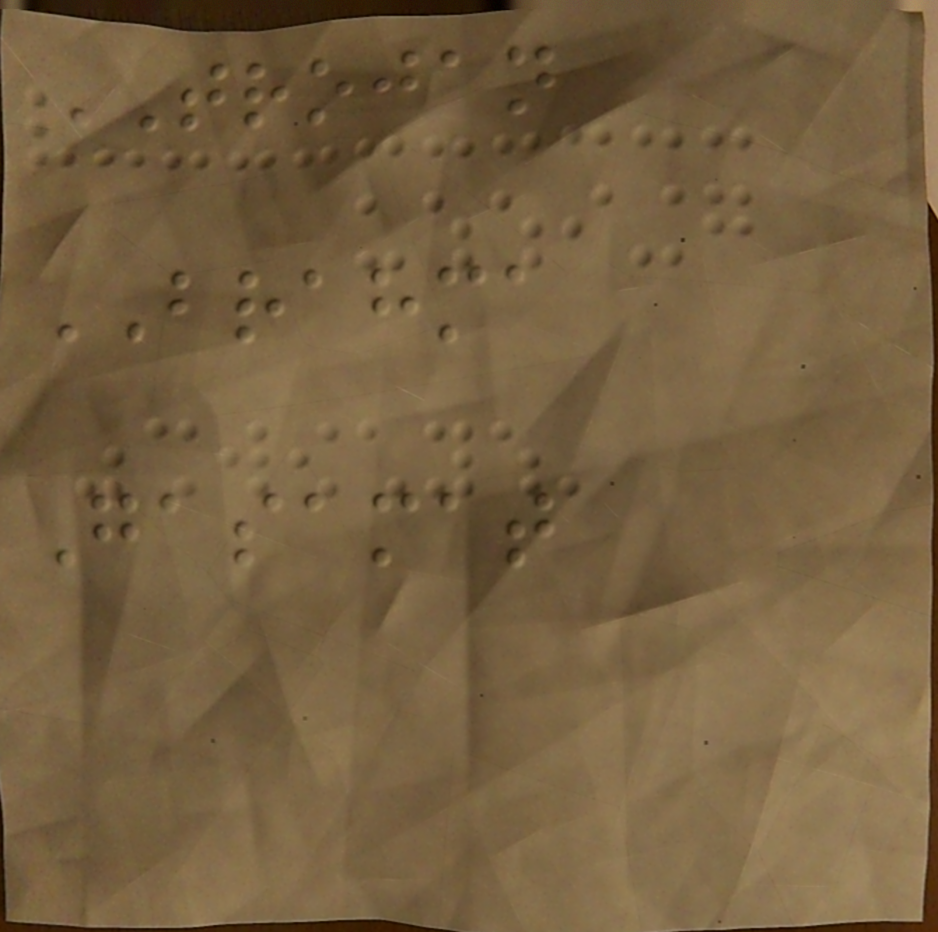TROJAN
BRAHMA
Gasamat
